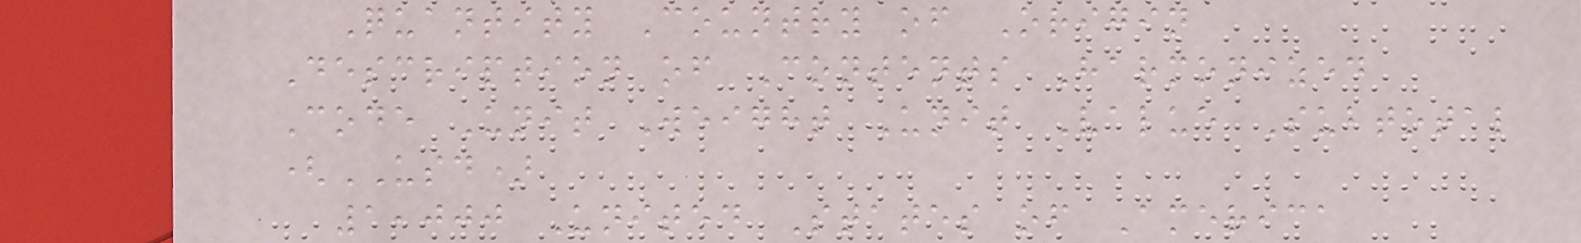Quantity Country of Origin
Description of Contents Harmonized
Code Unit Weight Unit Value Subtotal
(USD)
1,000 United States of America
